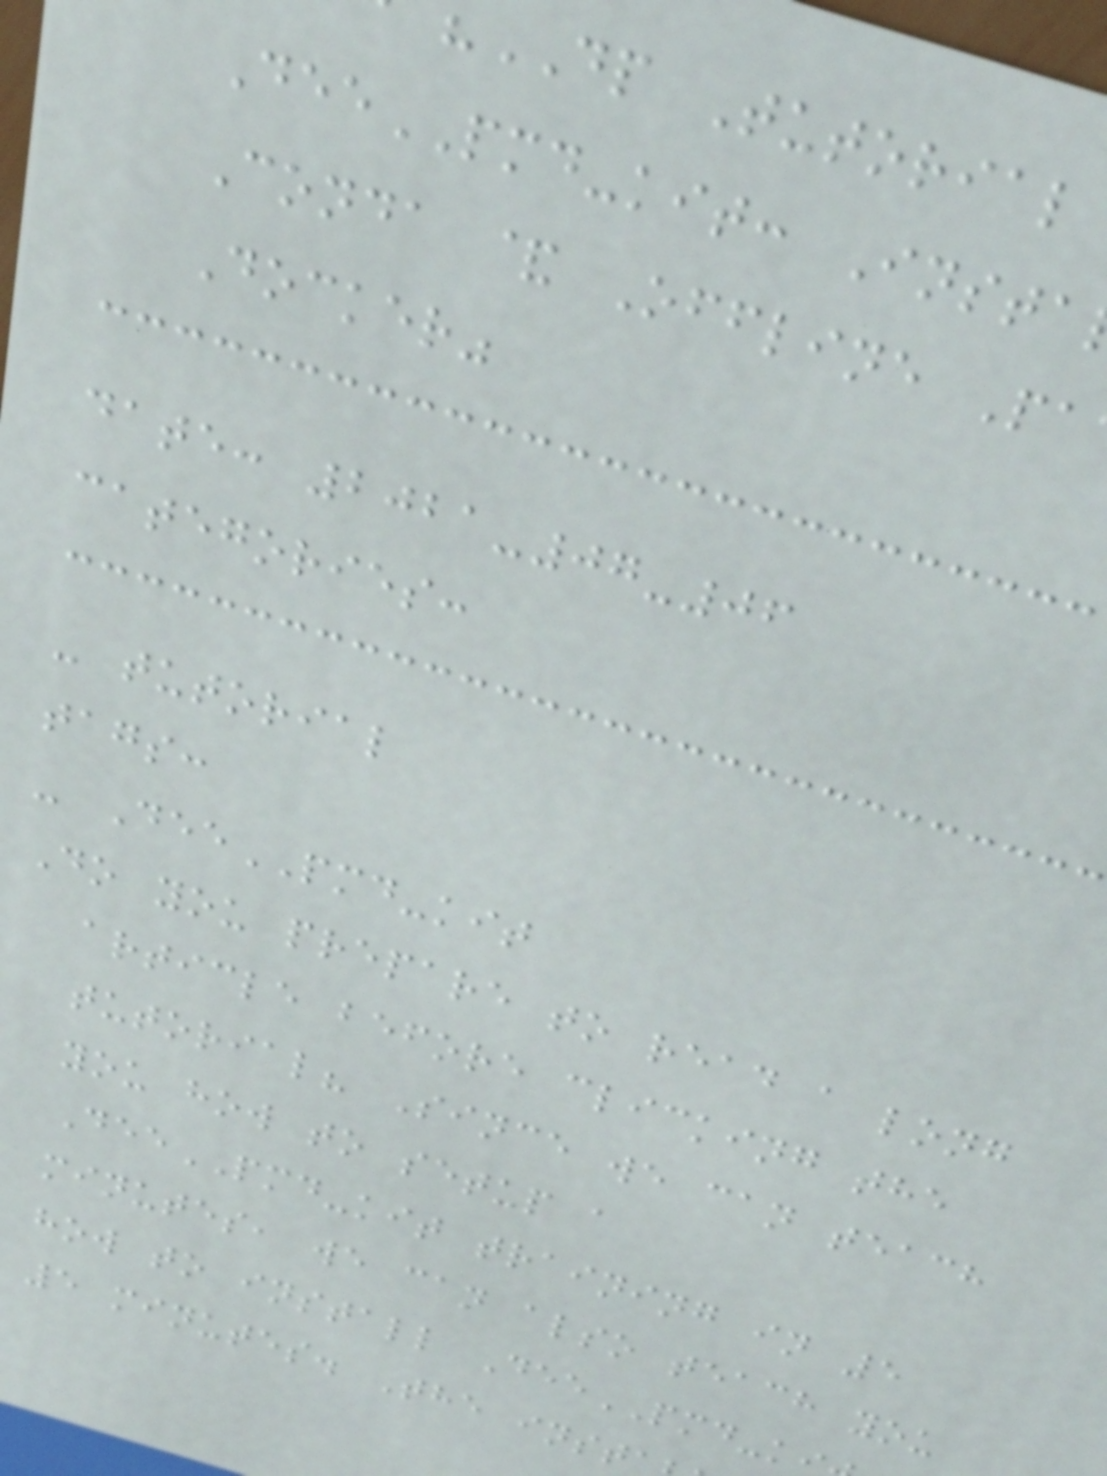DP Tutorial
DeePMD-kit: Insta
Conda & Offline Pa
Docker"
date: 2021-07-06
categories:
- tutorial
tags:
- DeePMD-kit
Do you prepare to read a long
article before clicking the
tutorial? Since we can teach
you how to setup a
DeePMD-kit training in 5
minutes, we can also teach you
how to install DeePMD-k
5 minutes. The inst
